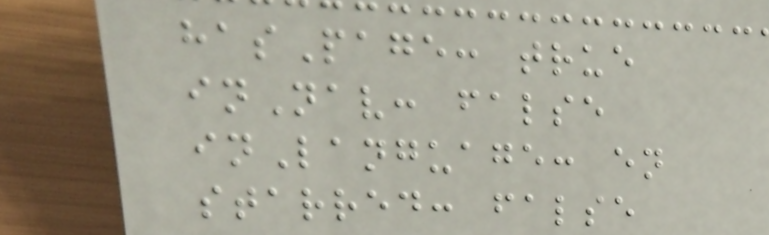hasPage: true
inNav: false
inLanguage: en
starred: false
